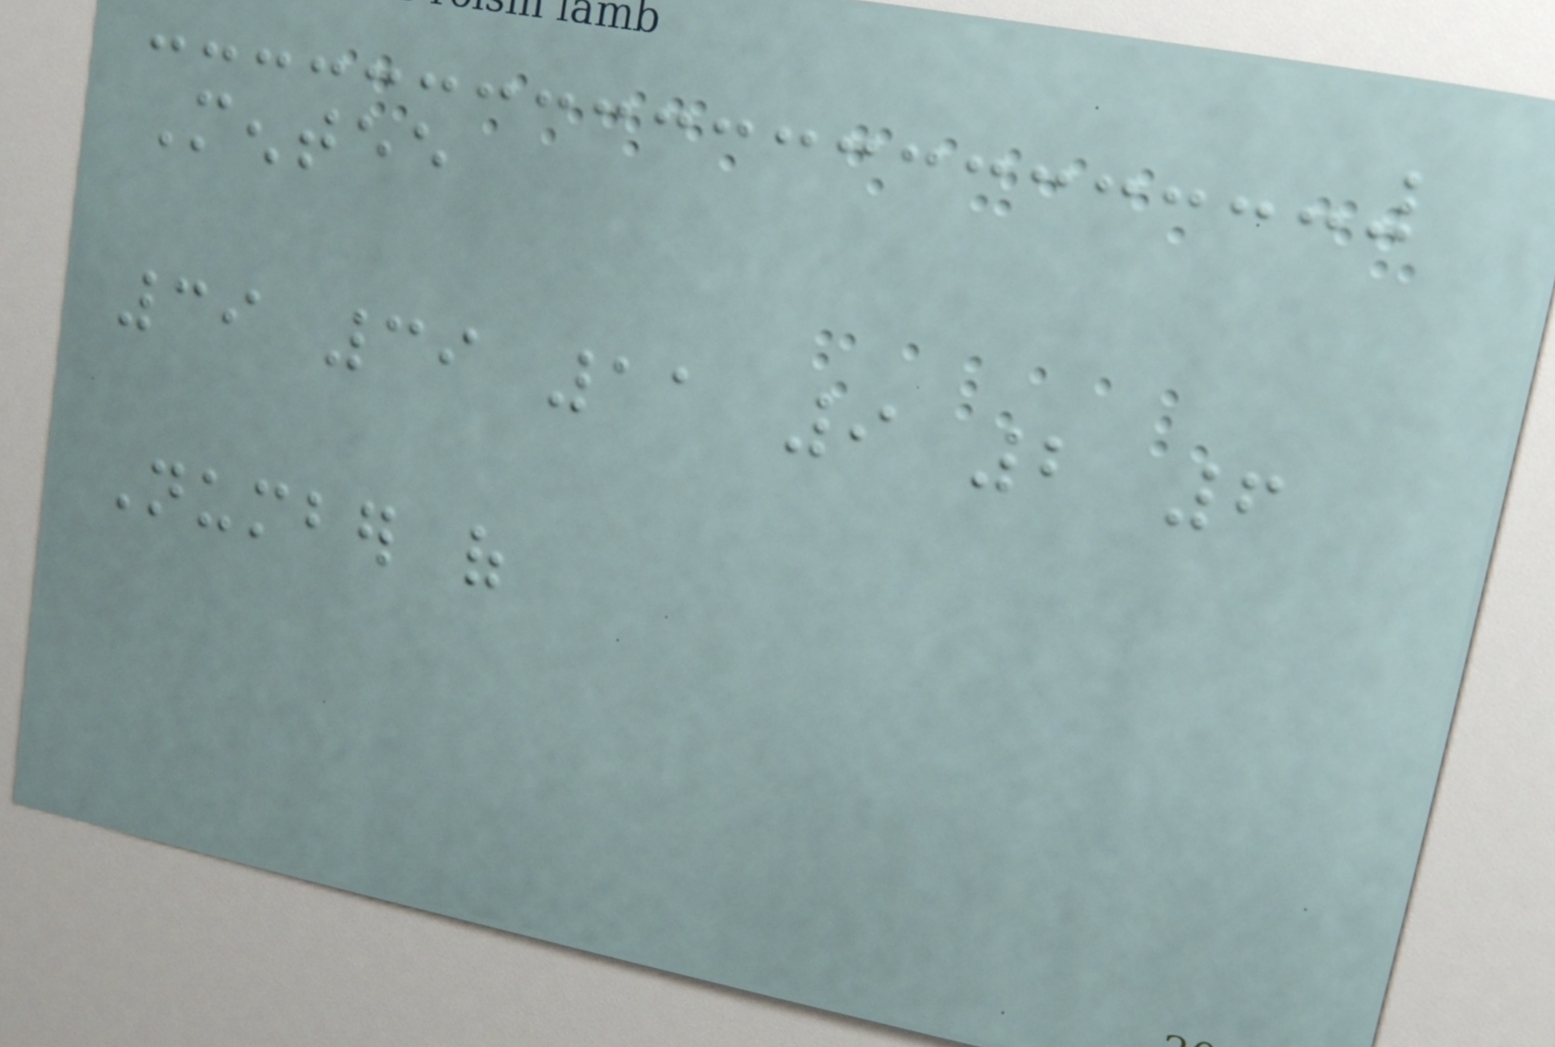Mentee
39 39 11 9 2 6
Number of
